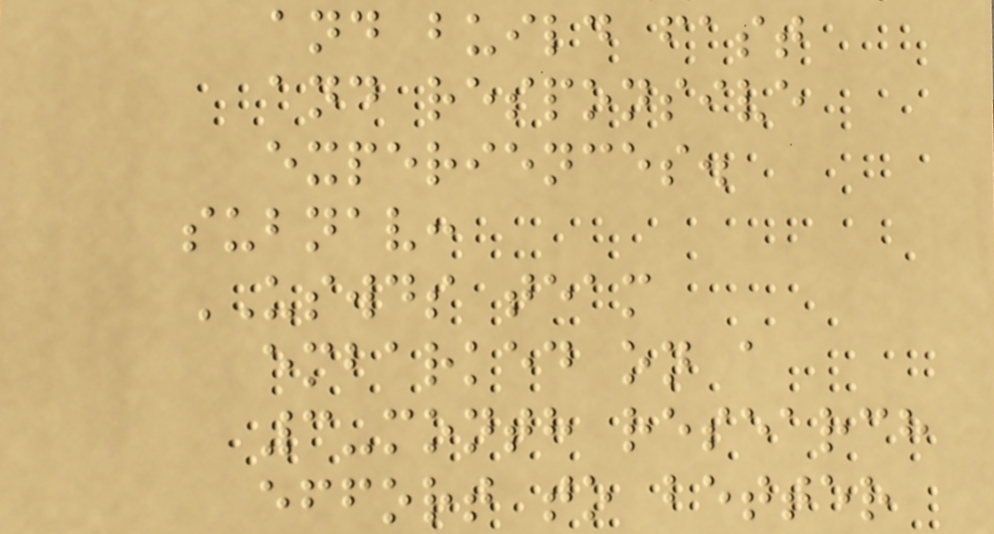and build fast
and responsive
experiences.
subnav:
USWDS team
embarked on a
3-month research
effort to better
